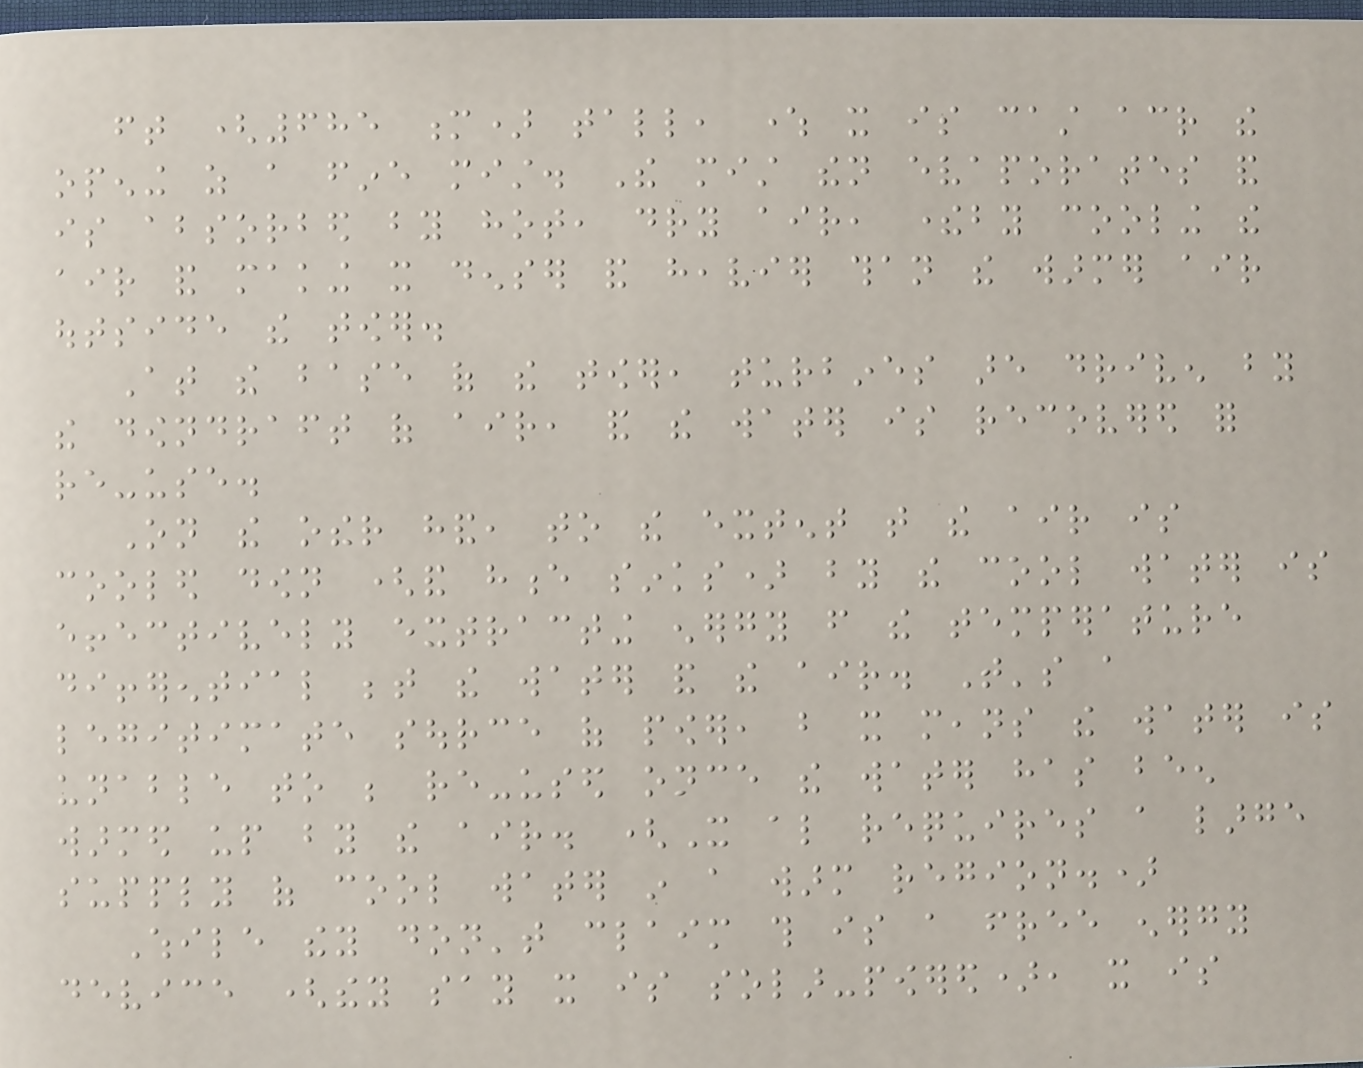ft (685 m) tall, where it is cast across the
opening as a fine mist. The mist then evaporates and
is absorbed by hot, dry air, thereby cooling the
air and making it denser and heavier than the warmer air
outside the tower.
At the base of the tower, turbines are driven by
the downdraft of air, and the water is recovered for
re-use.
On the other hand, to the extent that the air is
cooled down (and hence sinks) by the cool water is
effectively extracting energy from the temperature
differential between the water and the air. That's a
legitimate source of power, but it means the water is
unable to be re-used once the water has been
warmed up by the air. (It also requires a large
supply of cool water in a warm region.)
While they don't claim this is a free energy
device (they say it is solar-powered), it is
